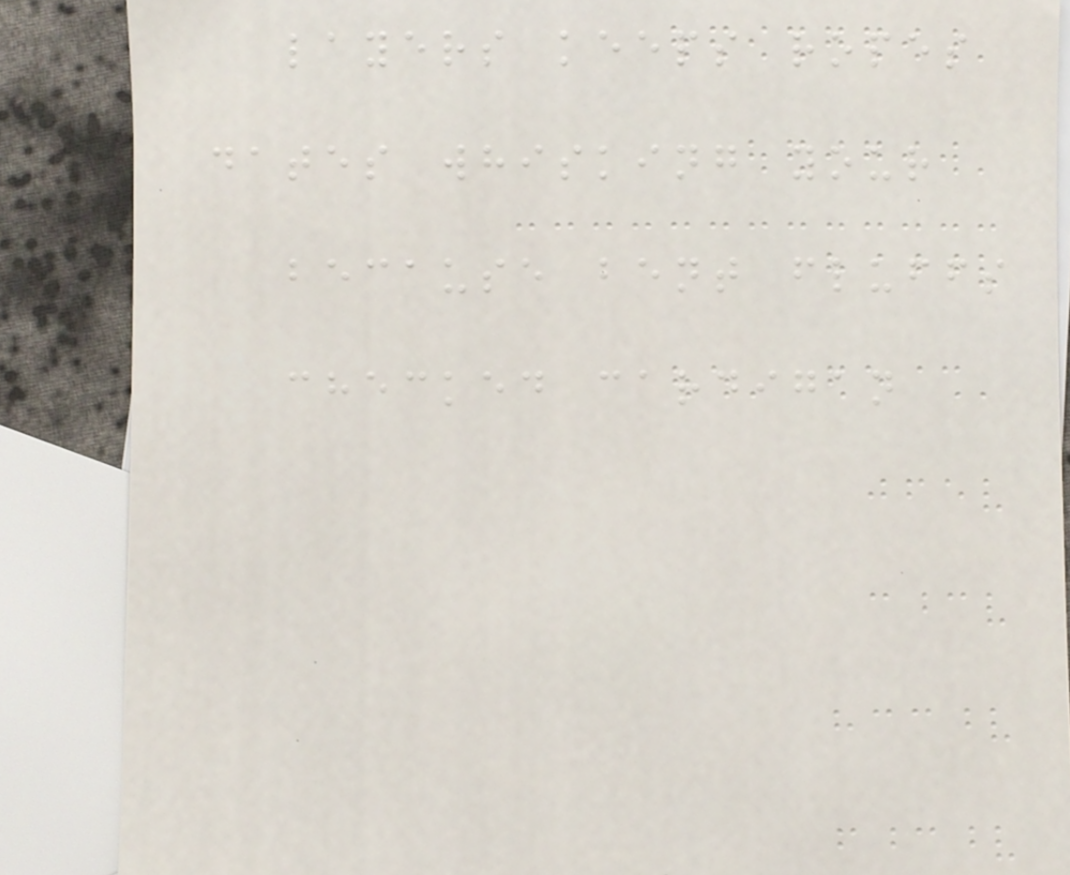layers keeps ropes
dates whisking your
because bent fluffs
checked cardigan
